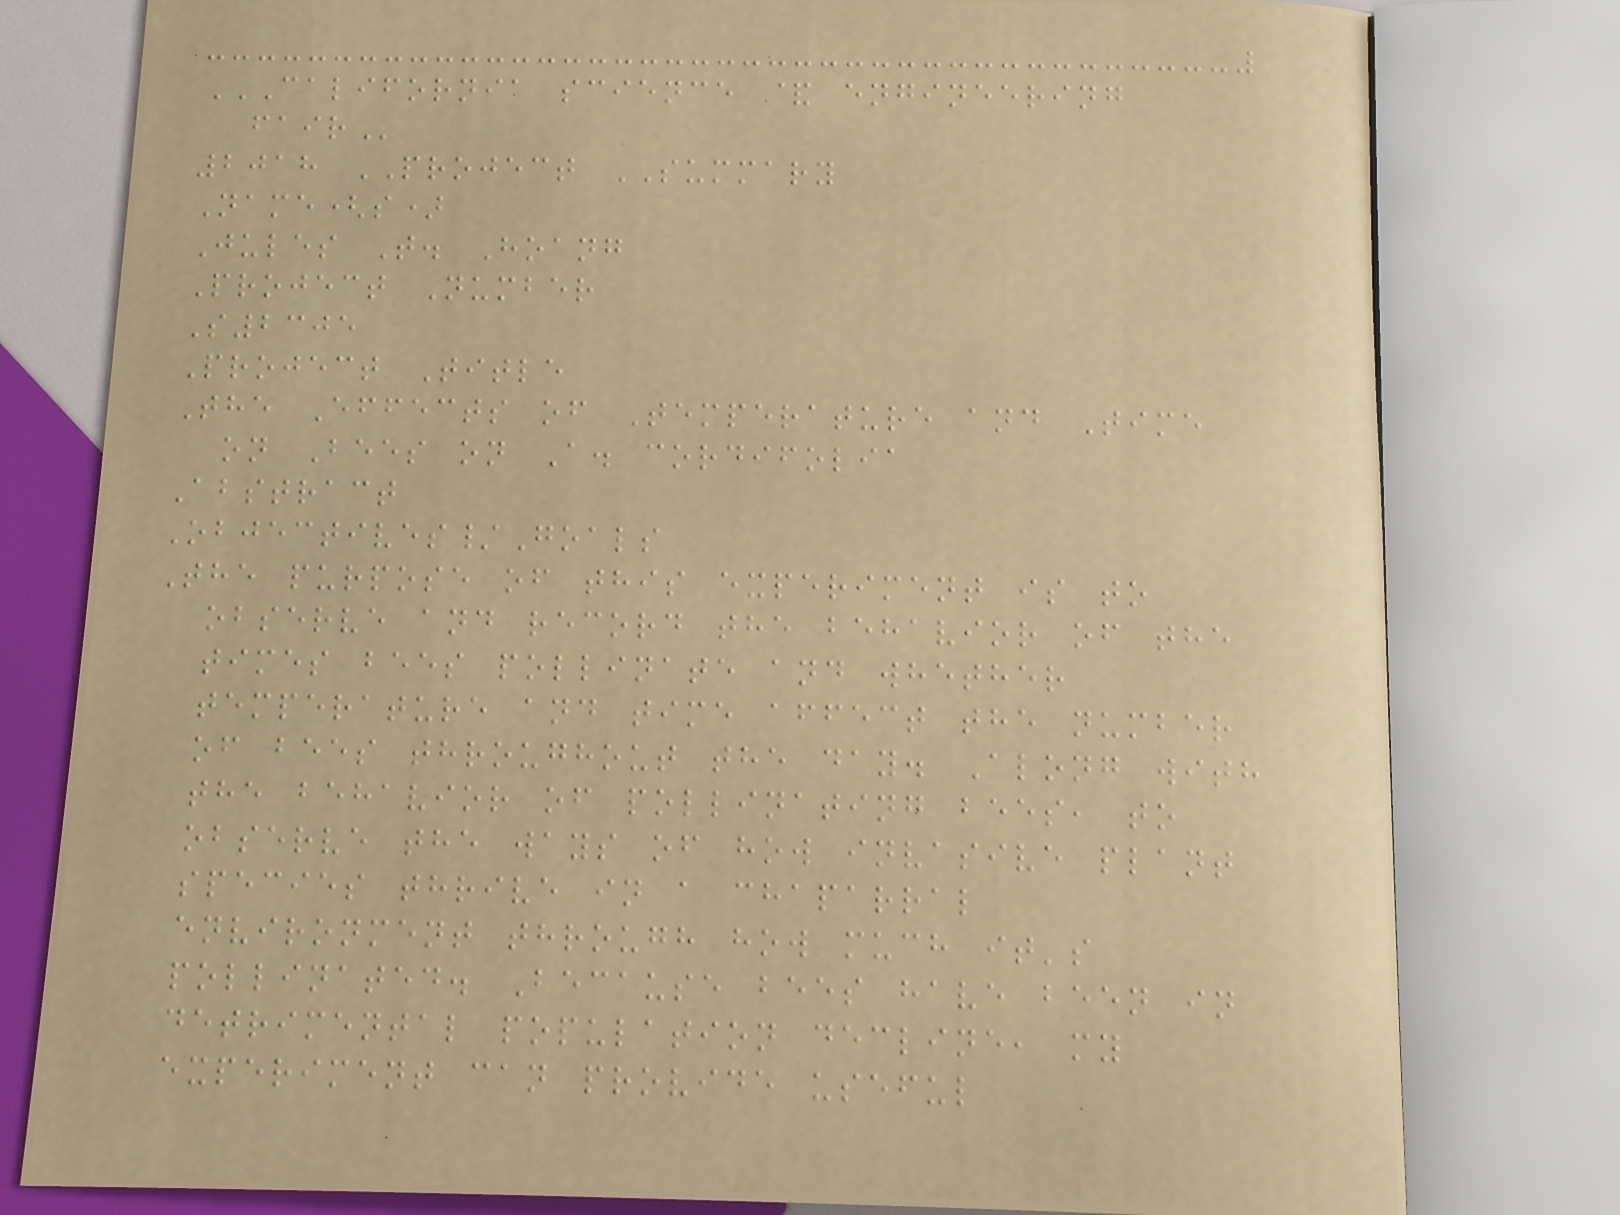CALIFORNIA SCIENCE & ENGINEERING
FAIR
2018 PROJECT SUMMARY
Name(s)
Jules T. Hoang
Project Number
S2305
Project Title
The Effects of Temperature and Time
on Bees on A. cordifolia
Abstract
Objectives/Goals
The purpose of this experiment is to
observe and record the behavior of the
times bees pollinate and whether
temperature and time affect the number
of bees throughout the day. Along with
the behavior of pollinating bees, to
observe the ways of how invasive plant
species thrive in a chaparral
environment through how much it's
pollinated. Because bees have been in
detrimental population decline, my
experiment can provide useful
